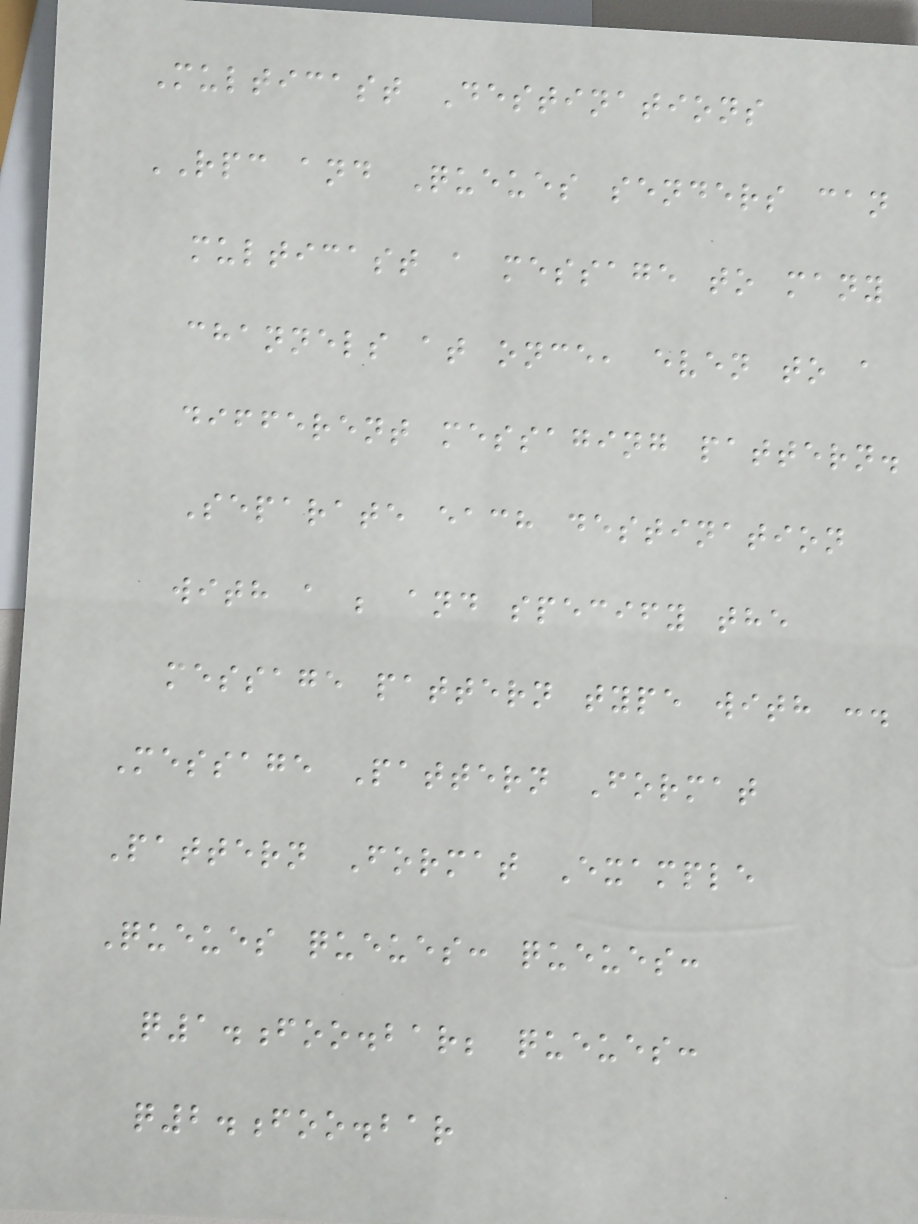Multicast Destinations
RPC and Queues senders can
multicast a message to many
channels at once, even to a
different messaging pattern.
Separate each destination
with a ; and specify the
message pattern type with :.
Message Pattern Format
Pattern Format Example
Queues queues: queues:
q1.foo.bar; queues:
q2.foo.bar
